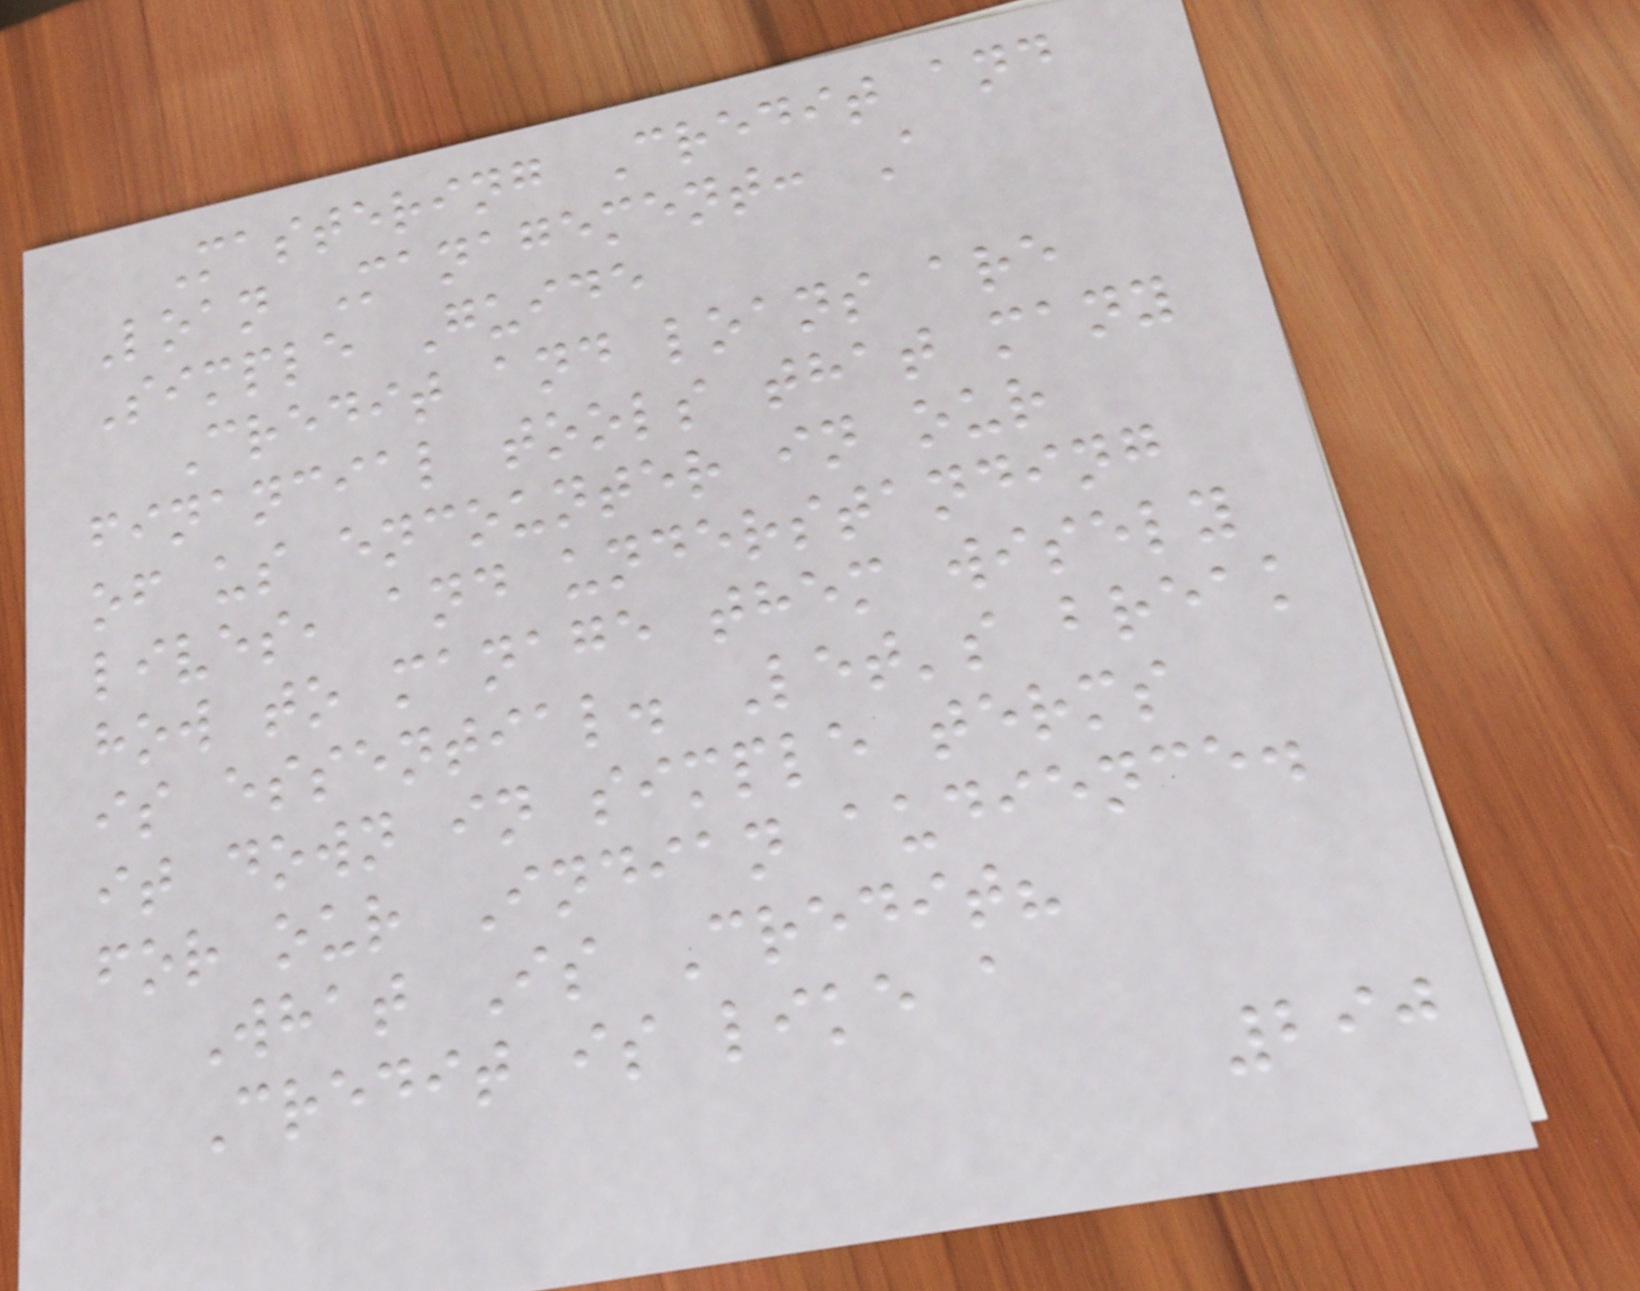Mastering Credit and
Loan Management: A
Simple Guide
Credit and loans are
financial tools that many
of us encounter in our
lives, and understanding
how to manage them wisely
is essential. Let's break
it down in simple terms
for our Indian audience.
What Is Credit?
Credit is like a
290
